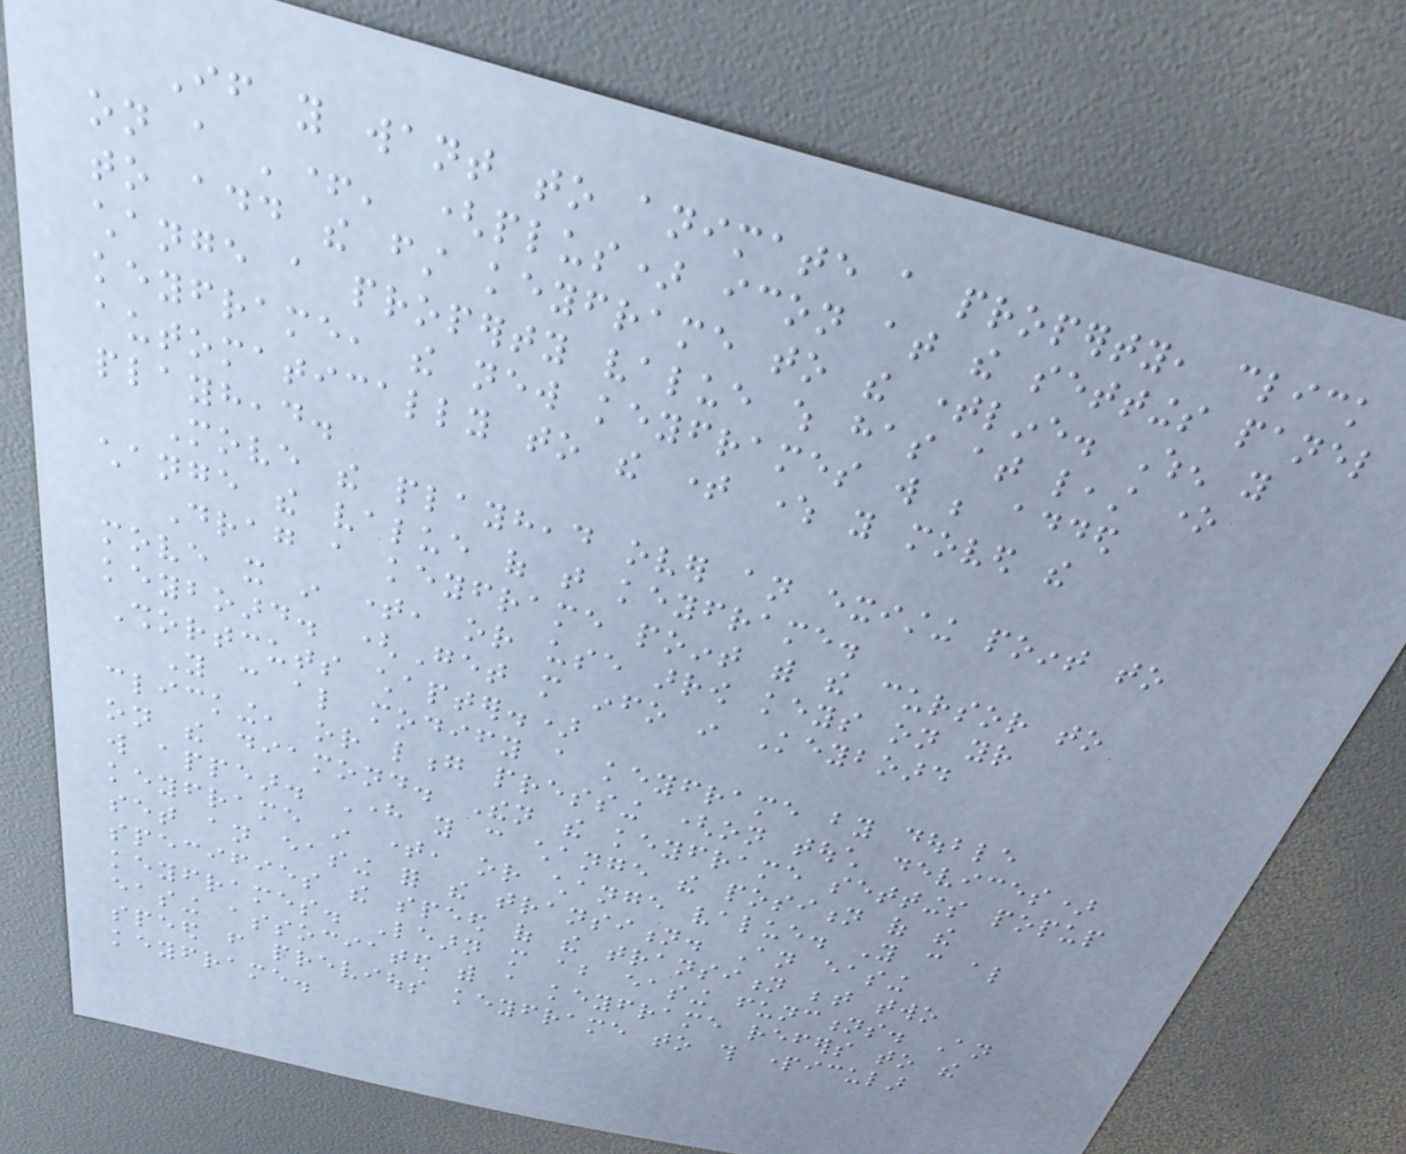If you want to animate a property, click
on a '+' (plus) icon at the settings panel
to add the first keyframe to the timeline. When you
change a property value which has at least one
keyframe, the new keyframes will be added
automatically to the time where you moved the
playhead.
Move the playhead over an existing point to
change the value of that keyframe.
Drag a keyframe point with the cursor to
move it in time, or use arrow keys on your
keyboard. (Get more info in Keyboard
Shortcuts chapter.)
You can also modify a keyframe by double
clicking, or long pressing (on touch devices)
on the diamond. Then the keyframe settings popup
will appear. Here you can change the position of the
keyframe in time, or change value. You can also
set an easing for the transition. An easing
specifies the speed of the transition between two
keyframes. Learn more about easing functions. An
easing associated with a keyframe refers to the
speed from previous keyframe to this particular
keyframe.
